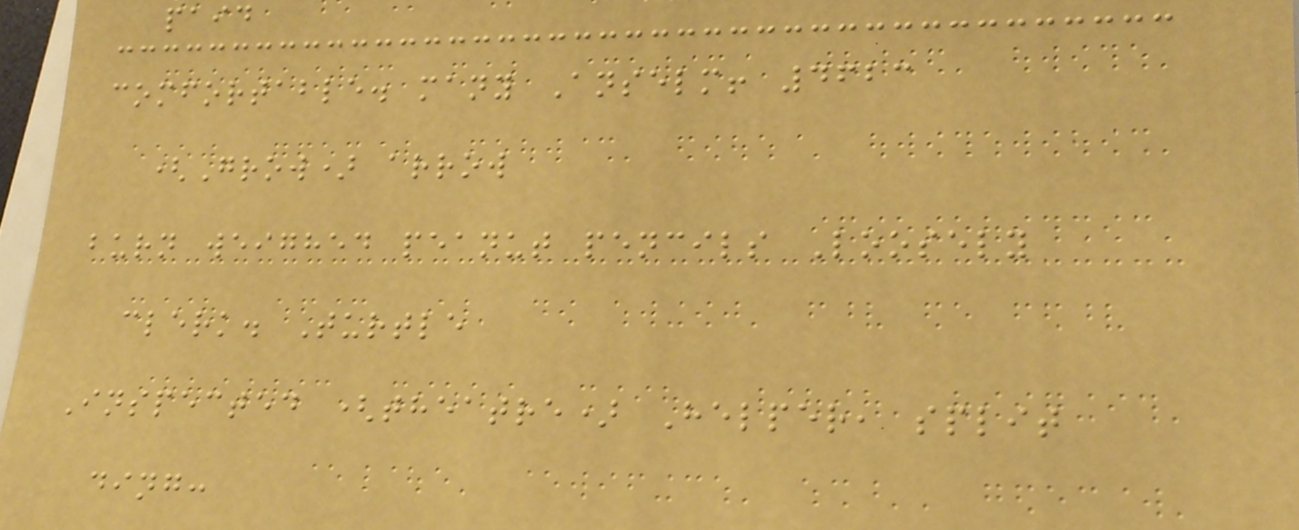paid
comfortable. many Anselm! 4623
(Grow) arrow
burn weighed peanut pencils Loosely
clerk. Turtle
Inspected (theatre) Helper, split
ding:
